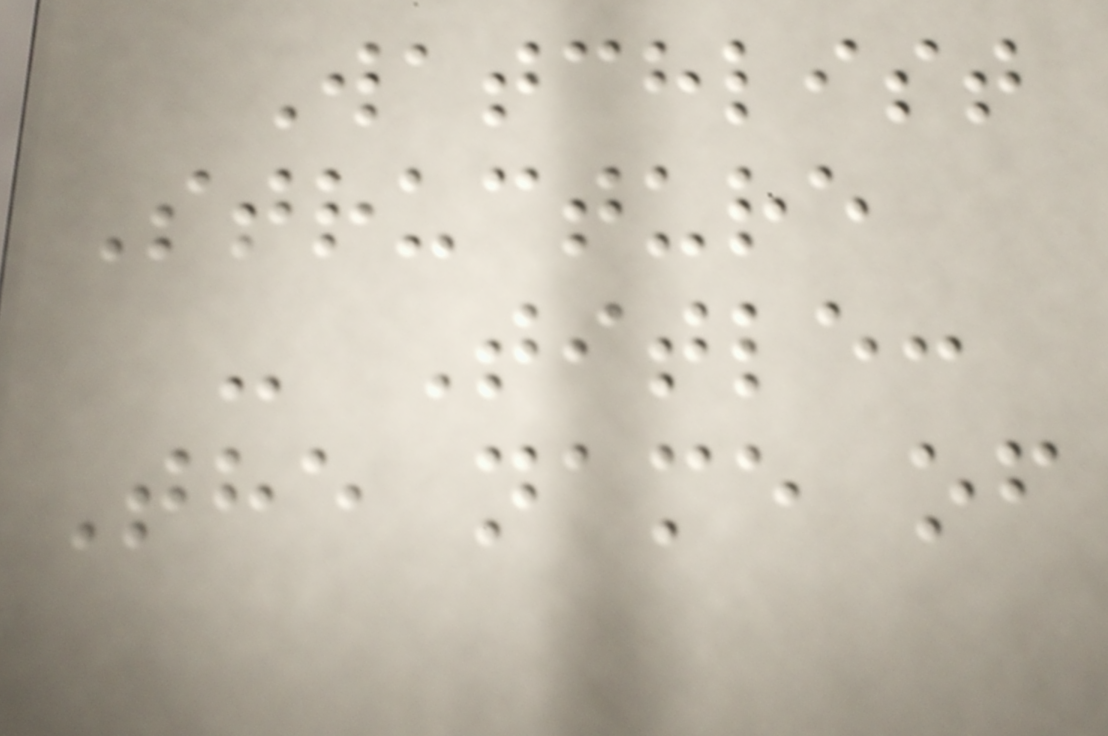Watchlist
Structure
- Title:
The name of
